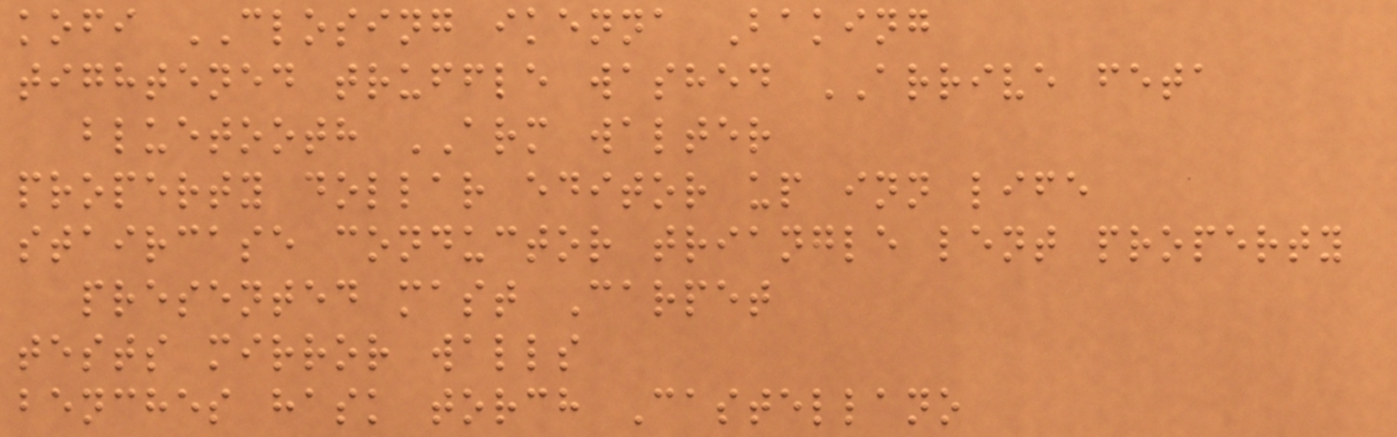kofi CLOSING ikenna Baking
tightened truffle washed ARRIVE feta
bluetooth ARM walter
property dollar editor up inn life
staircase conductor triangle lent property
presented mast Carpet
tests mirror walls
benches hask torch Castellano
